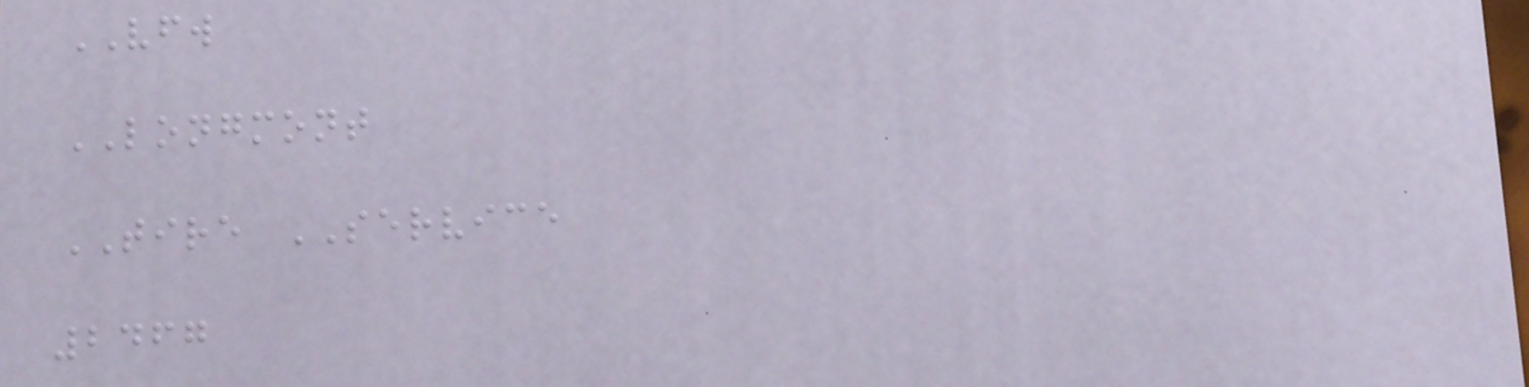VFW
LONGMONT
TIRE SERVICE
2467
